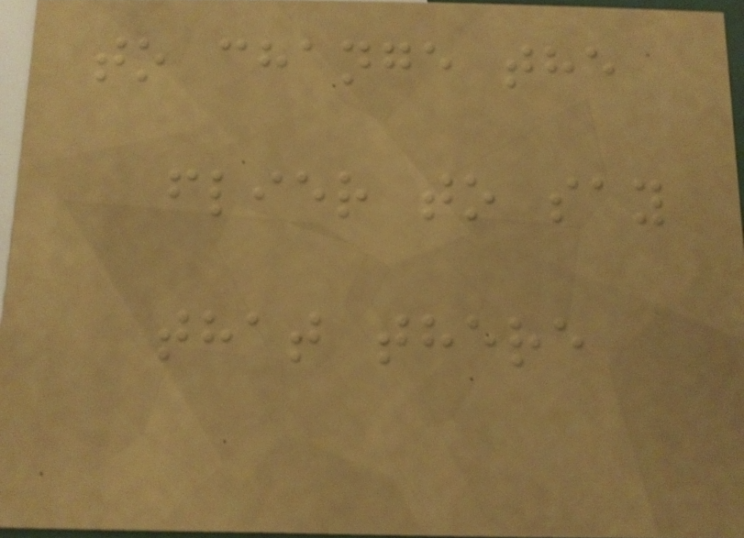to change the
flier to say
that there
